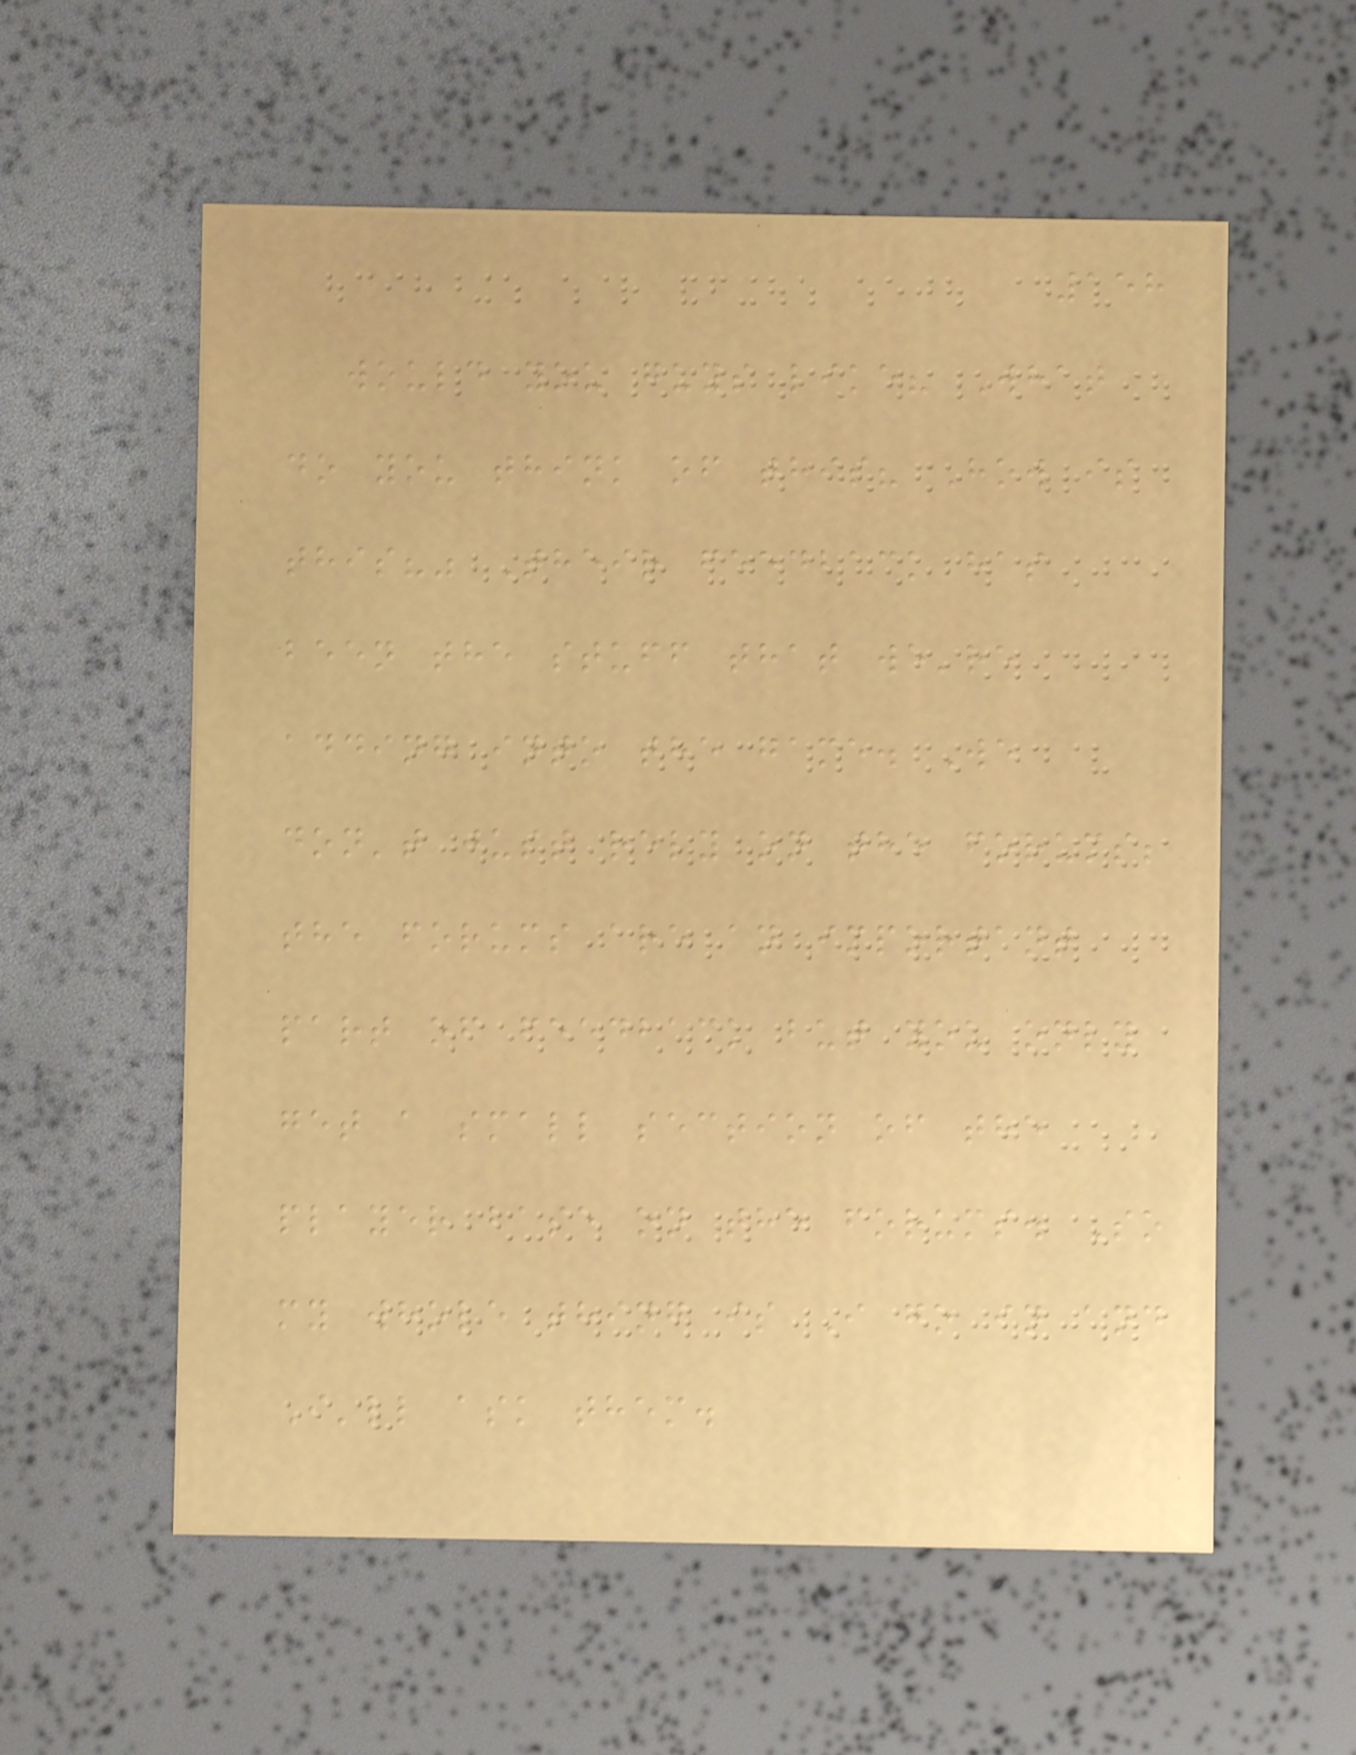158
would you guys like? What
do you think of this? How is
this?" Their feedback has
been the stuff that we're
adding into the game. We
don't just rely on the forums;
the forums are an important
part of feedback but you only
get a small section of the
player base on the forums. So
my whole thing is I go in and
I'll ask them.
